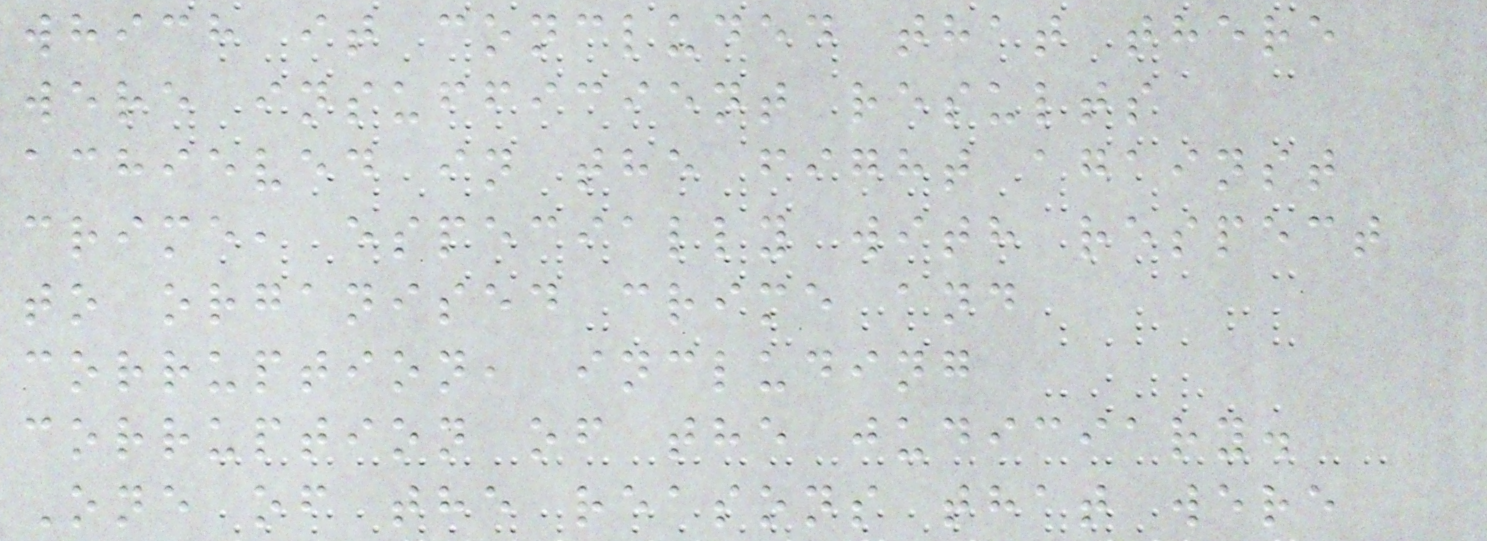which it concluded that there
were insufficient results
achieved in the fight against
crime, especially with respect
to organised crime and
corruption, including
corruption of the judiciary.
One of the reasons that were
